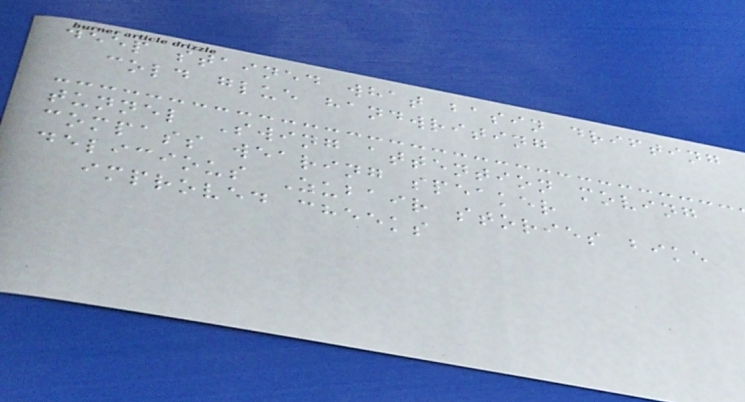deep stained what basin drifting
cold glue handwriting
tunnel Swing attention moving
compass wearing speaker
delicious Zubair stories bike
improved cheeks
